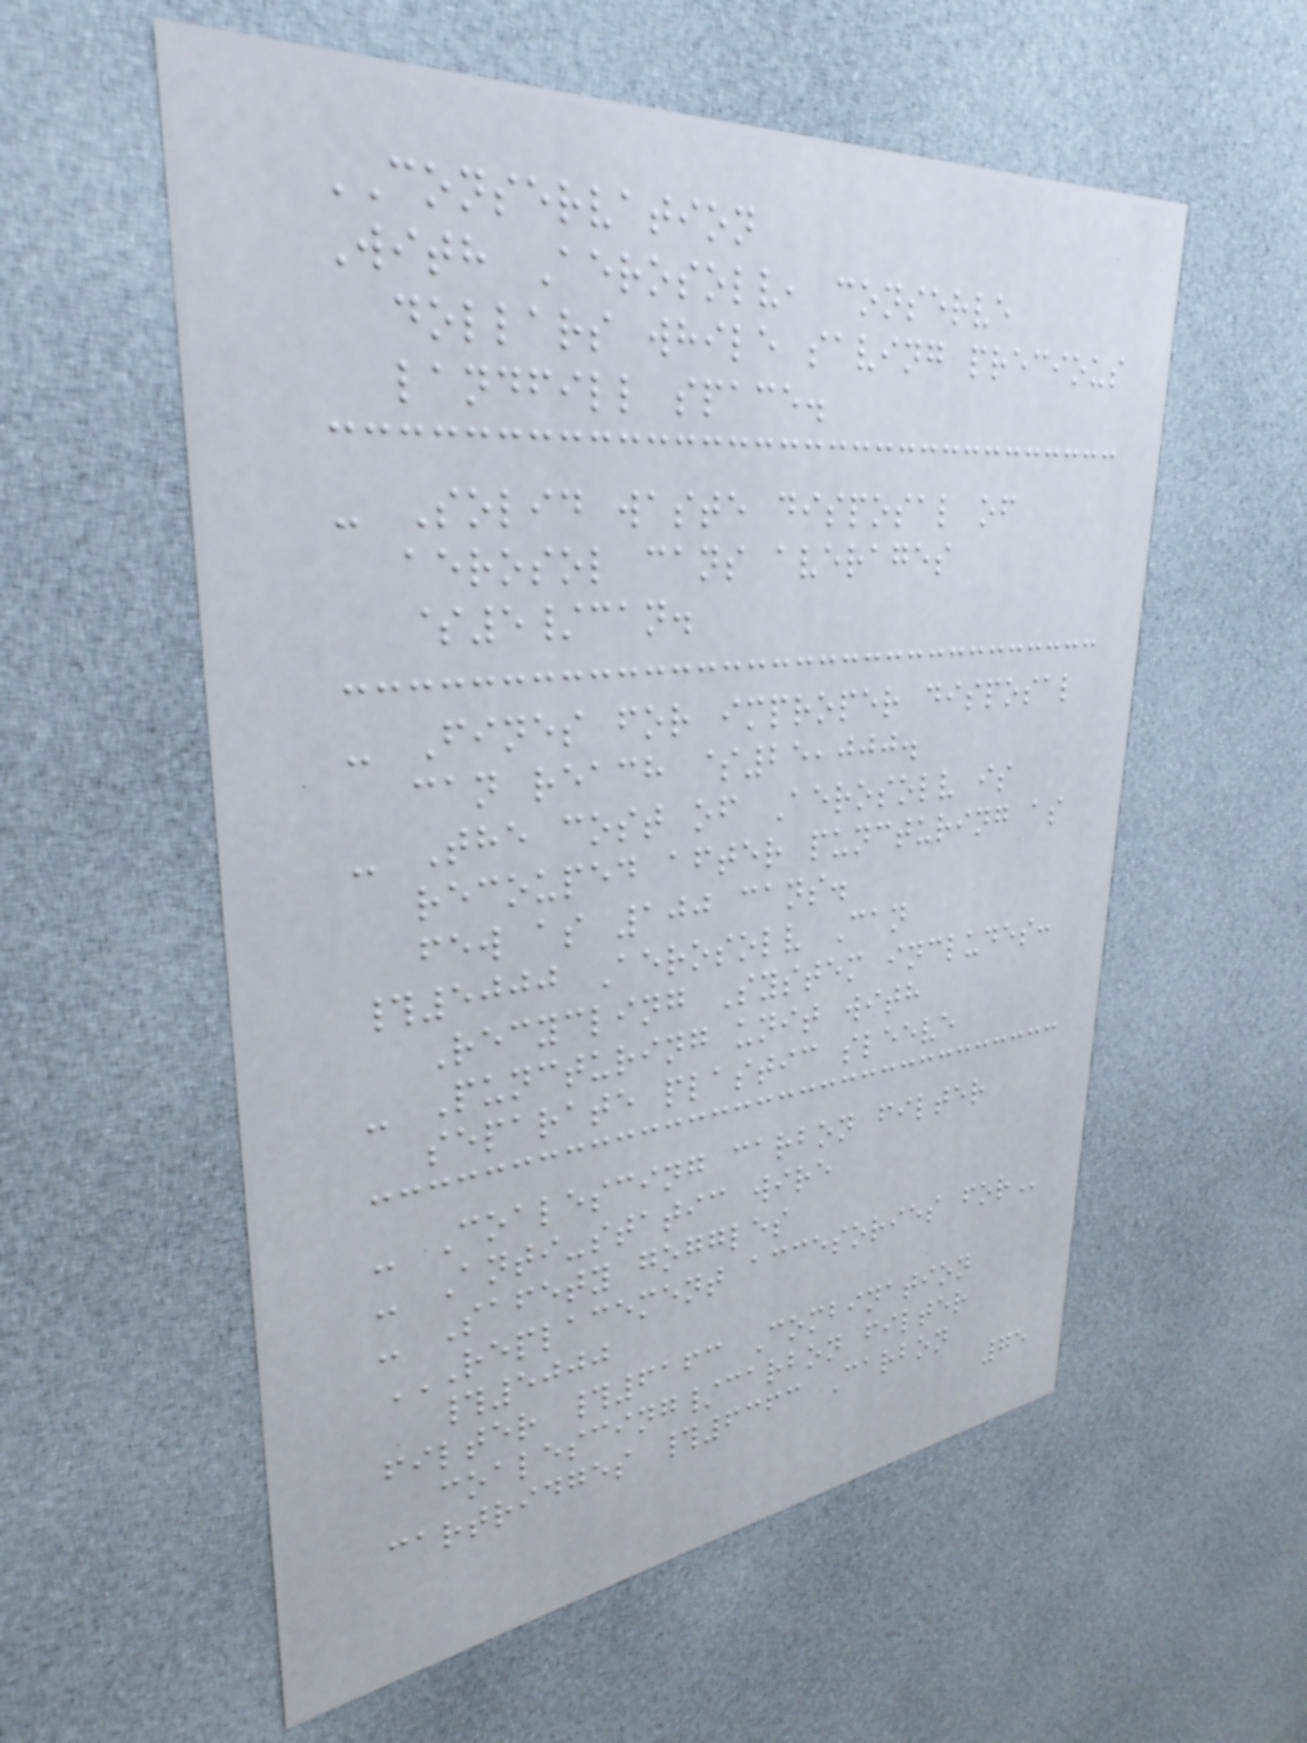CONSERVATION
With Aerosolv, conserve
dollars while saving precious
landfill space.
- Solid waste disposal of
aerosol cans averages
$5/can.
- Fines for improper disposal
can reach $25,000.
- The cost of Aerosolv is
recouped after puncturing as
few as 100 cans.
#5000 Aerosolv Can
Recycling System includes:
- Puncturing unit with
separate plastic sleeve
- Coalescing carbon filter
- Anti-static wire
- Safety goggles
REPLACEMENT ACCESORIES FOR
#5000
filter #6163 Combination
coalescing/carbon filter
cartridges #6363 Carbon
75
